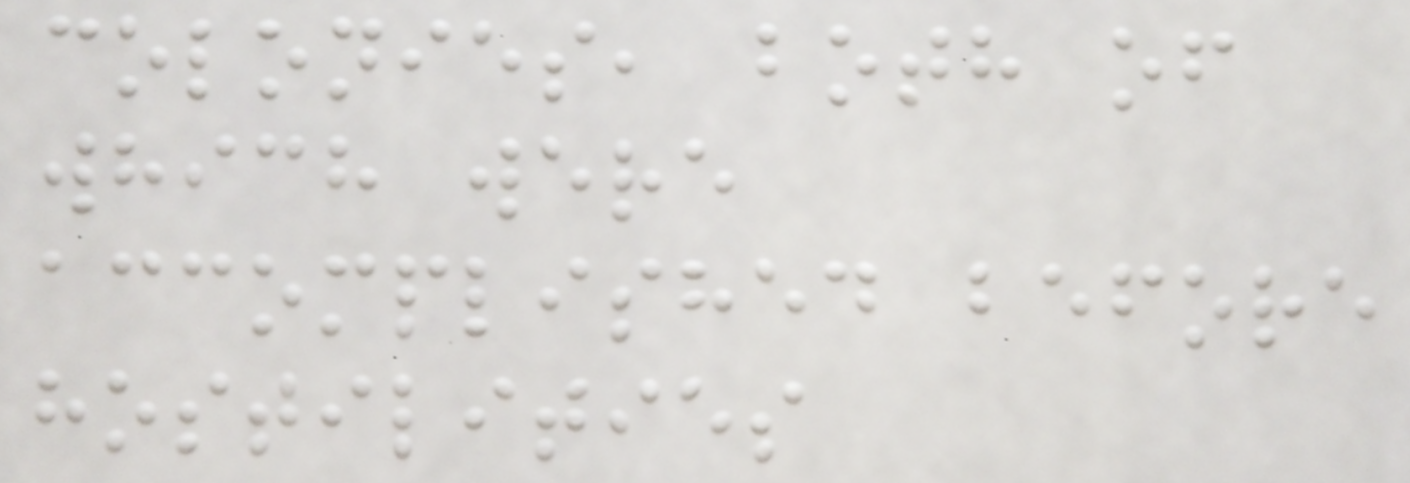colonies, both of
which were
accomplished before
hostilities
